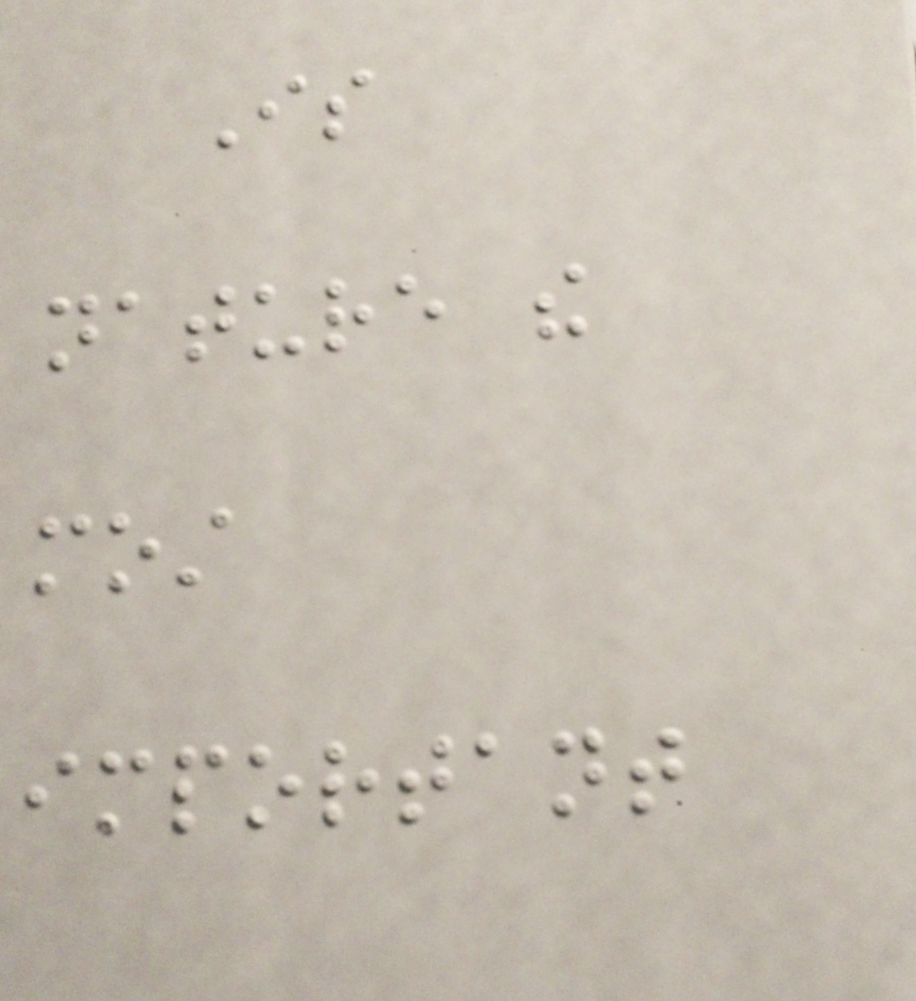Is
nature the
most
important
